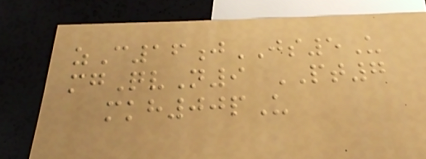zC16jJS5U
mgQvN9 PT7
mkh00pU
